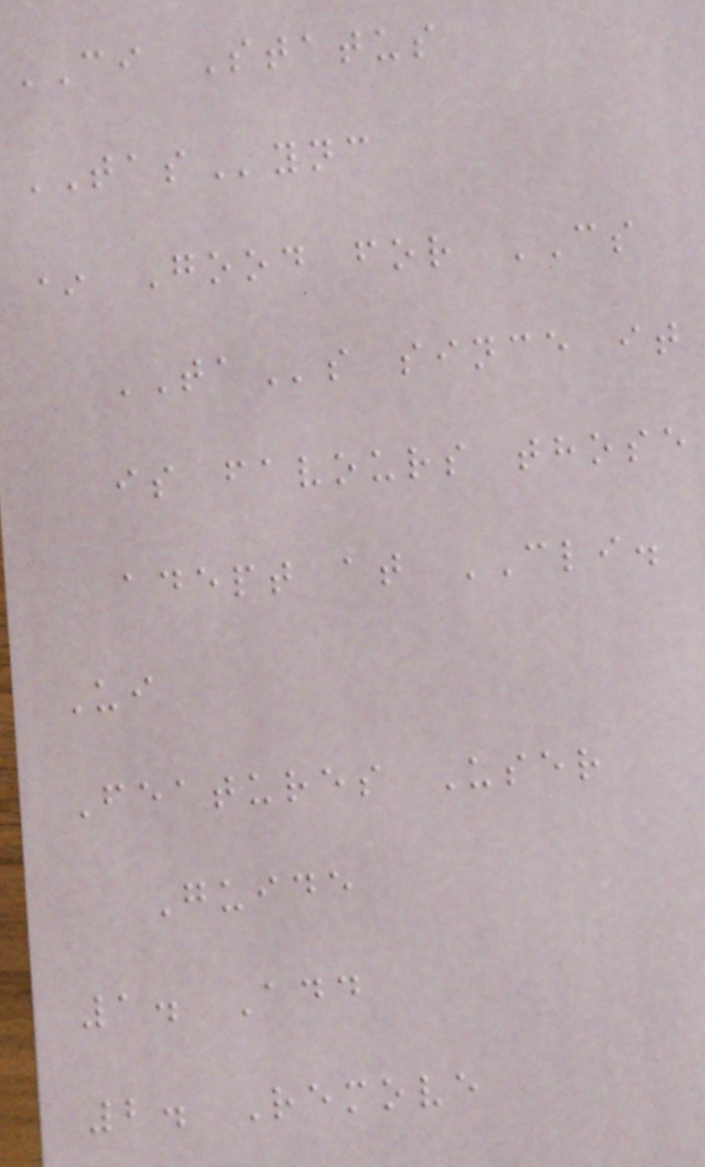CI Status
TASync
* Good for CS
TAs since it
is favours those
adept at CLI.
Ui
Features User
Guide
1. Add
2. Remove
